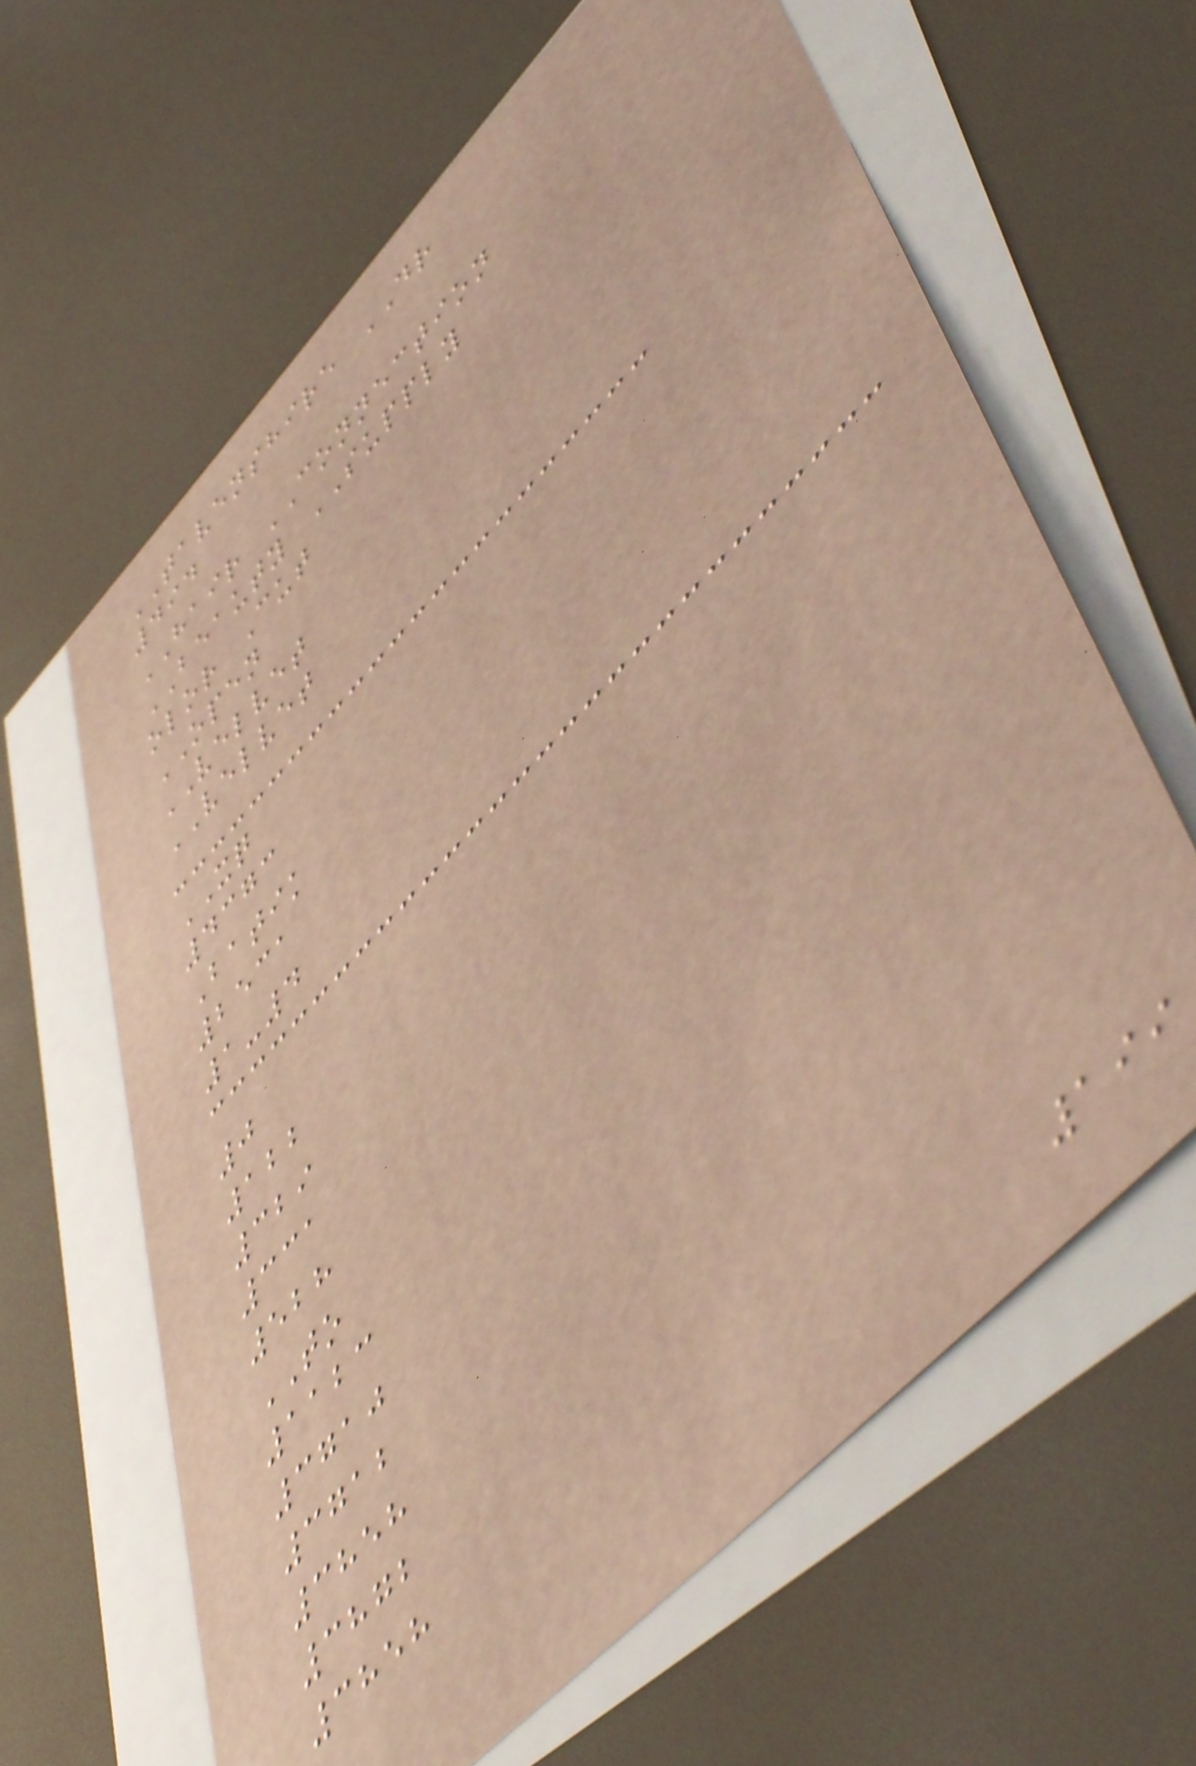TAVENSHIRE DR
494
HAIR CONNECTION
BEAUTY SUPPLY
olor Cut
OPEN
VELVET
VELVET
XQ
4373
Batik
2531
1-4
0
122
329
331
528
TO
1123
3710
3712
3858
3872
3858
199
